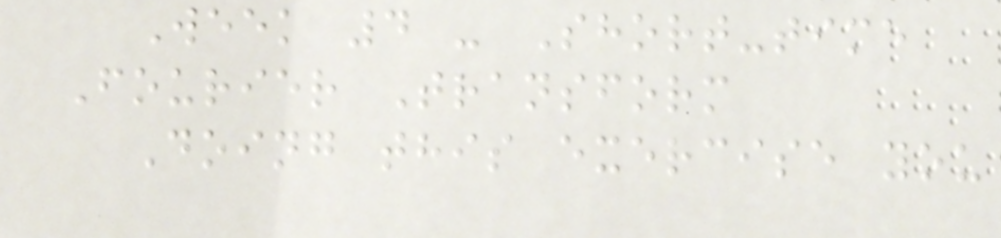Week 4 - Short-time
Fourier Transform
Doing this exercise you
